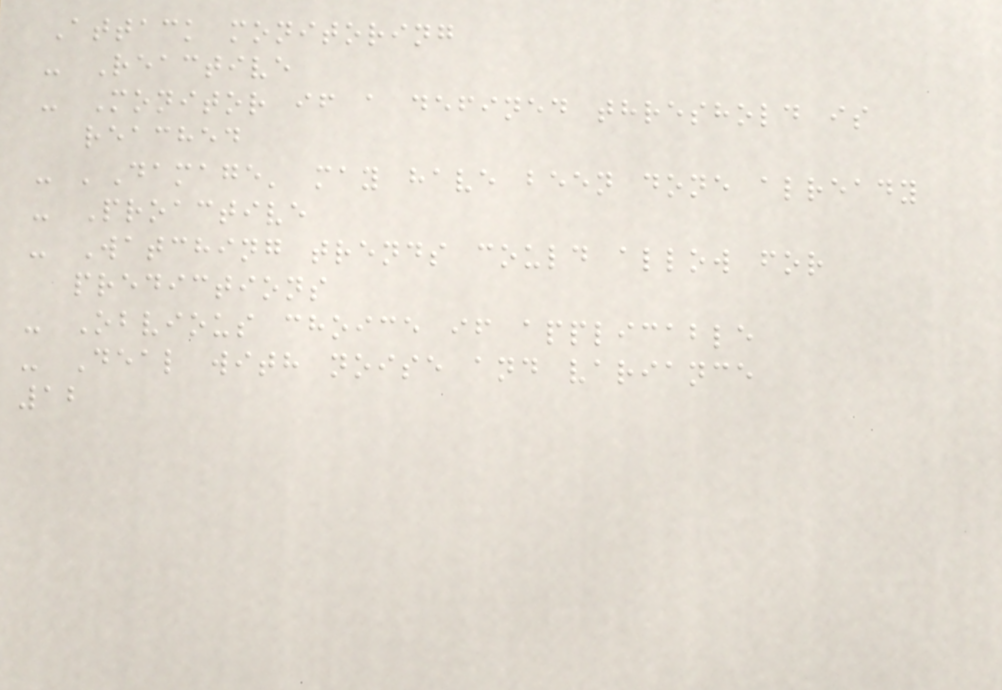Attack monitoring
- Reactive
- Monitor if a defined threshold is
reached
- 'Damage' may have been done already
- Proactive
- Watching trends could allow for
predictions
- Obvious choice if applicable
- Deal with noise and variance
12
